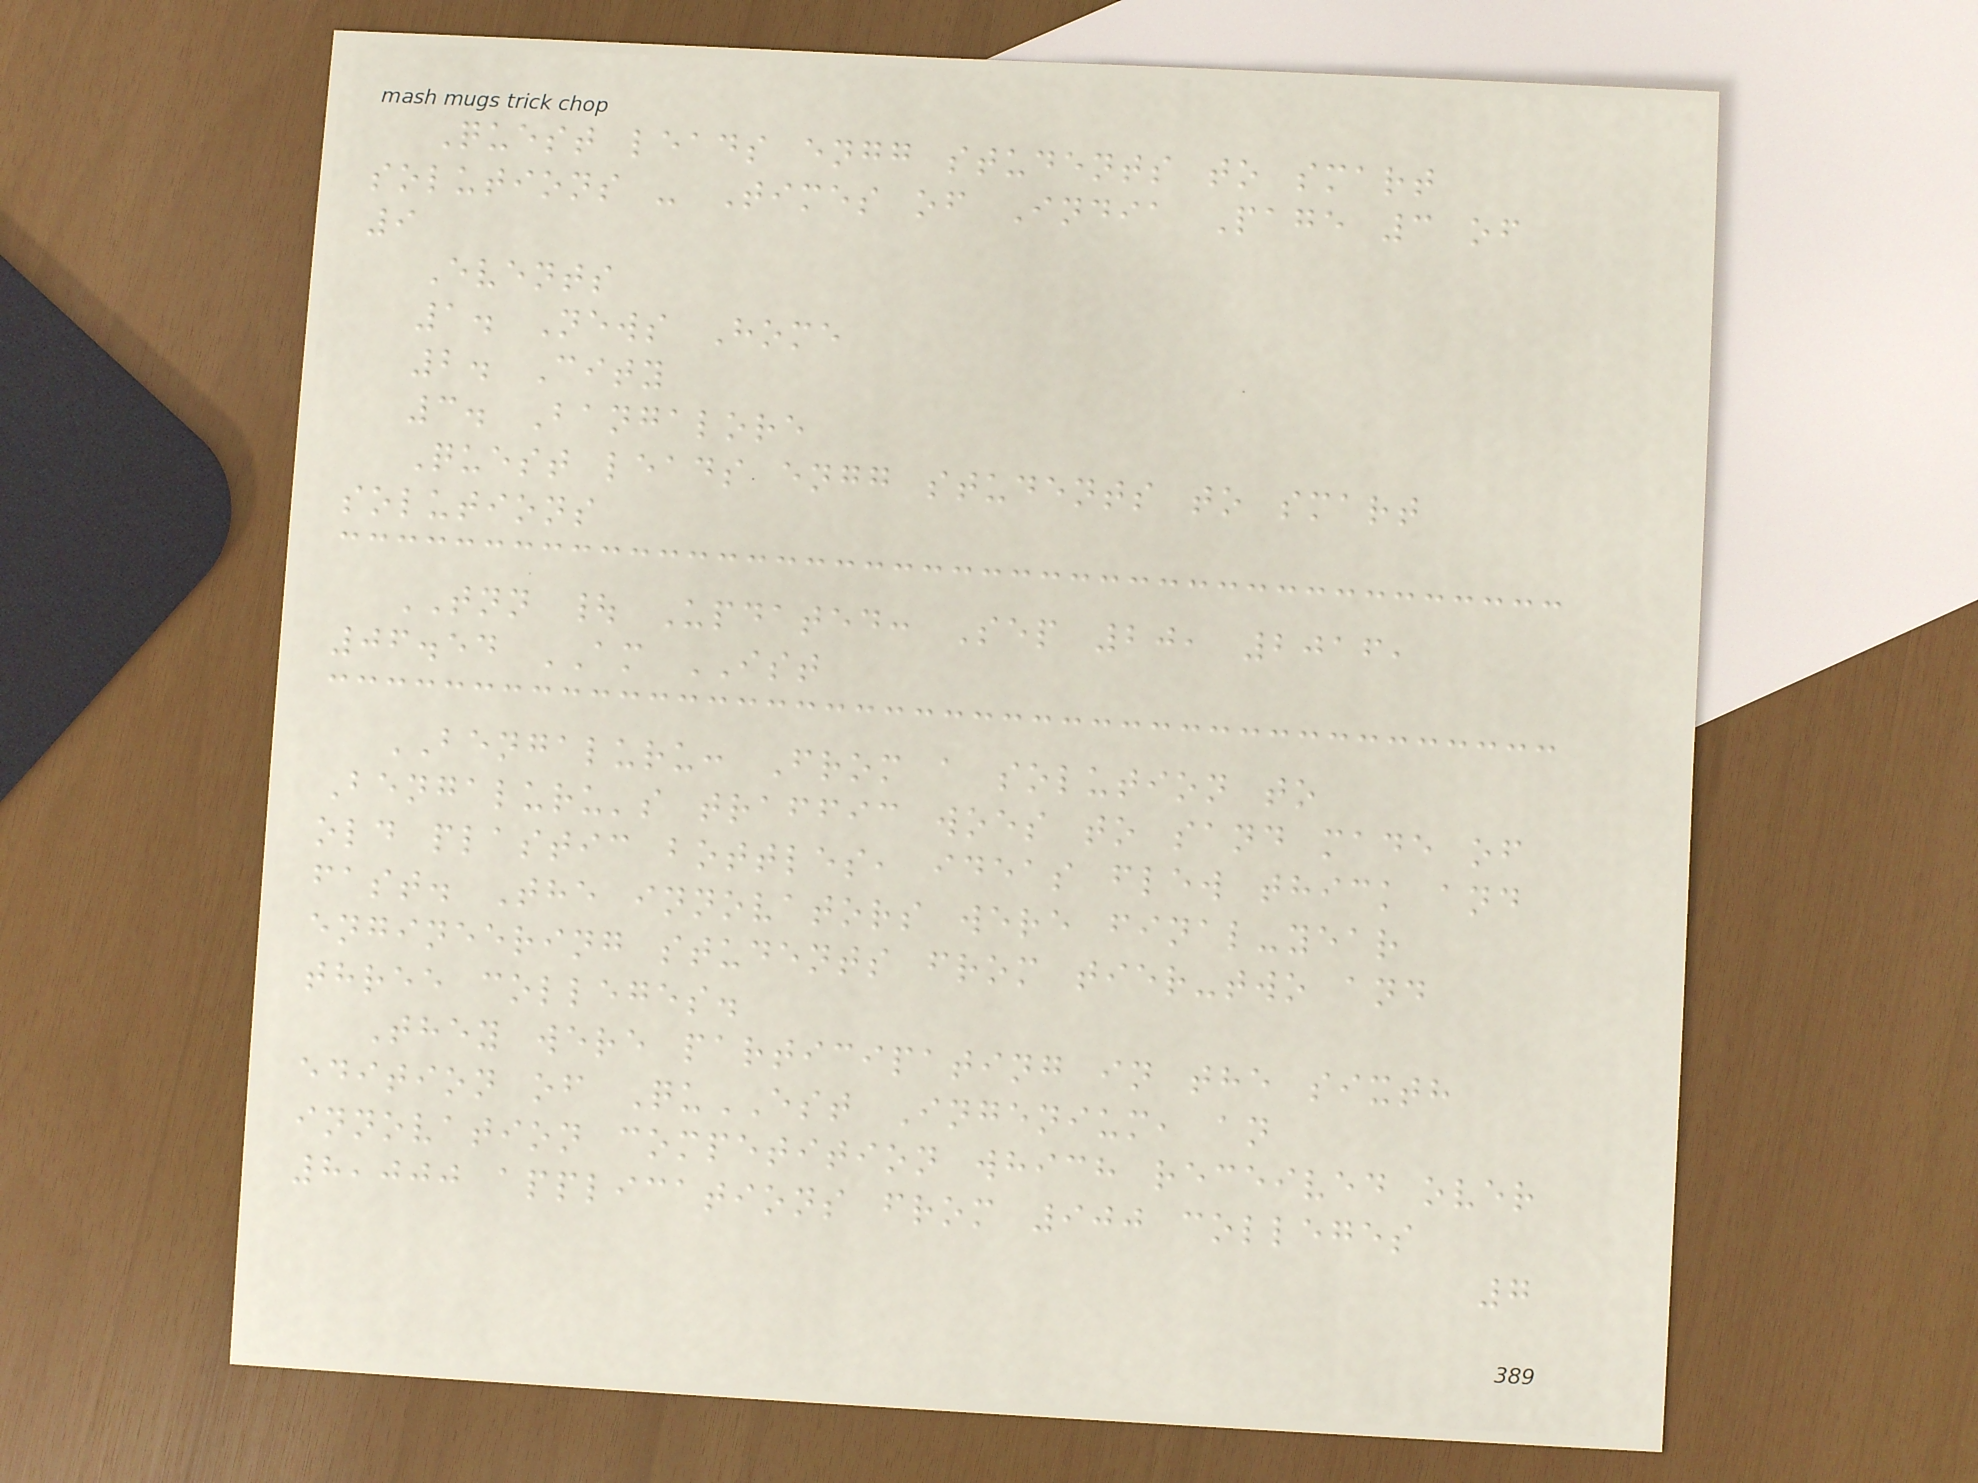Quest leads engg students to smart
solutions - Times of India Page 3 of
9
Events
1. News Home
2. City
3. Bangalore
Quest leads engg students to smart
solutions
TNN | Updated: Sep 20, 2016,
06.54 AM IST
BENGALURU: From a solution to
Bengaluru's traffic woes to sand made of
old plastic bottles, ideas flew thick and
fast. The innovators were final-year
engineering students from tier-two and
three colleges.
They were participating in the sixth
edition of QuEST Ingenium, an
innovation competition which received over
8,000 applications from 900 colleges
7
